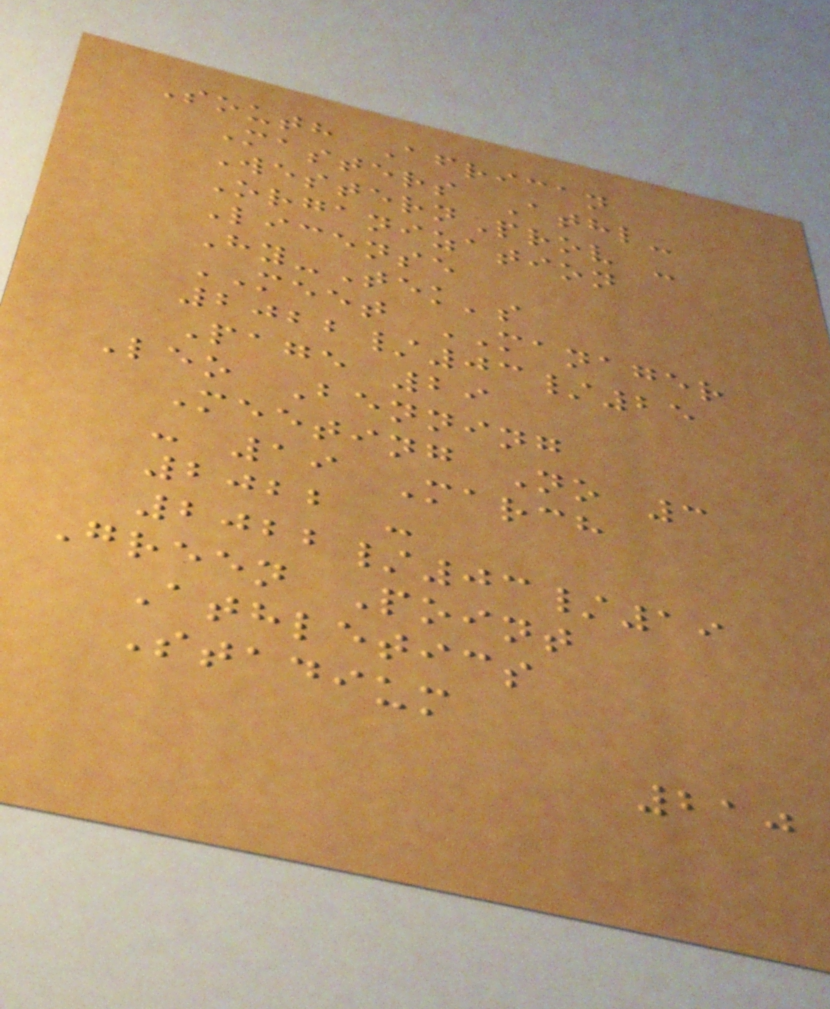South African
Masters Athl-
WesternProv -
Organization
License
Hy-Tek's
MEET MANAGER
2022/03/25
Page 29
Leo Benning
Meeting No 3
- 19 March
2022 -
2022/03/19
Green Point
Athletics
Stadium
210
